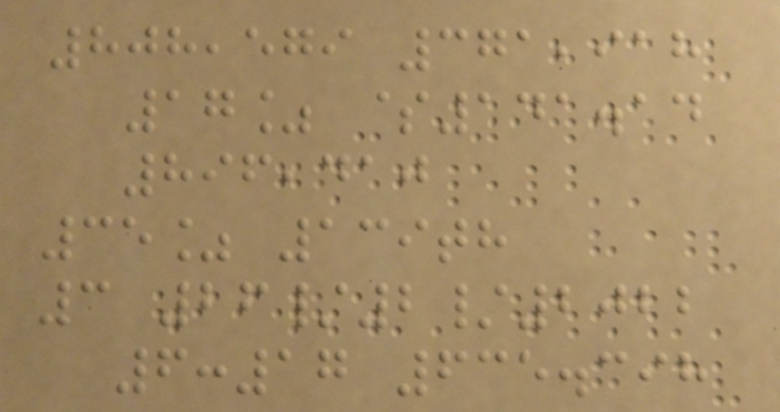808,579 371,918
17% $141.14
896,410
35% 139th
3 26/2/2022
6:17 635.398
